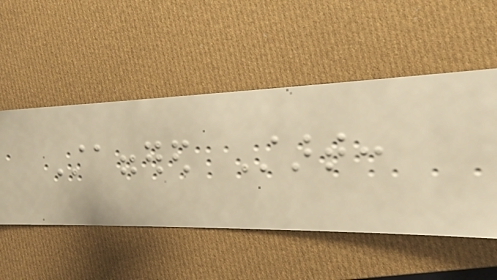Staggered Start:
